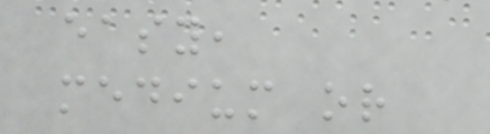easy,
medium or
